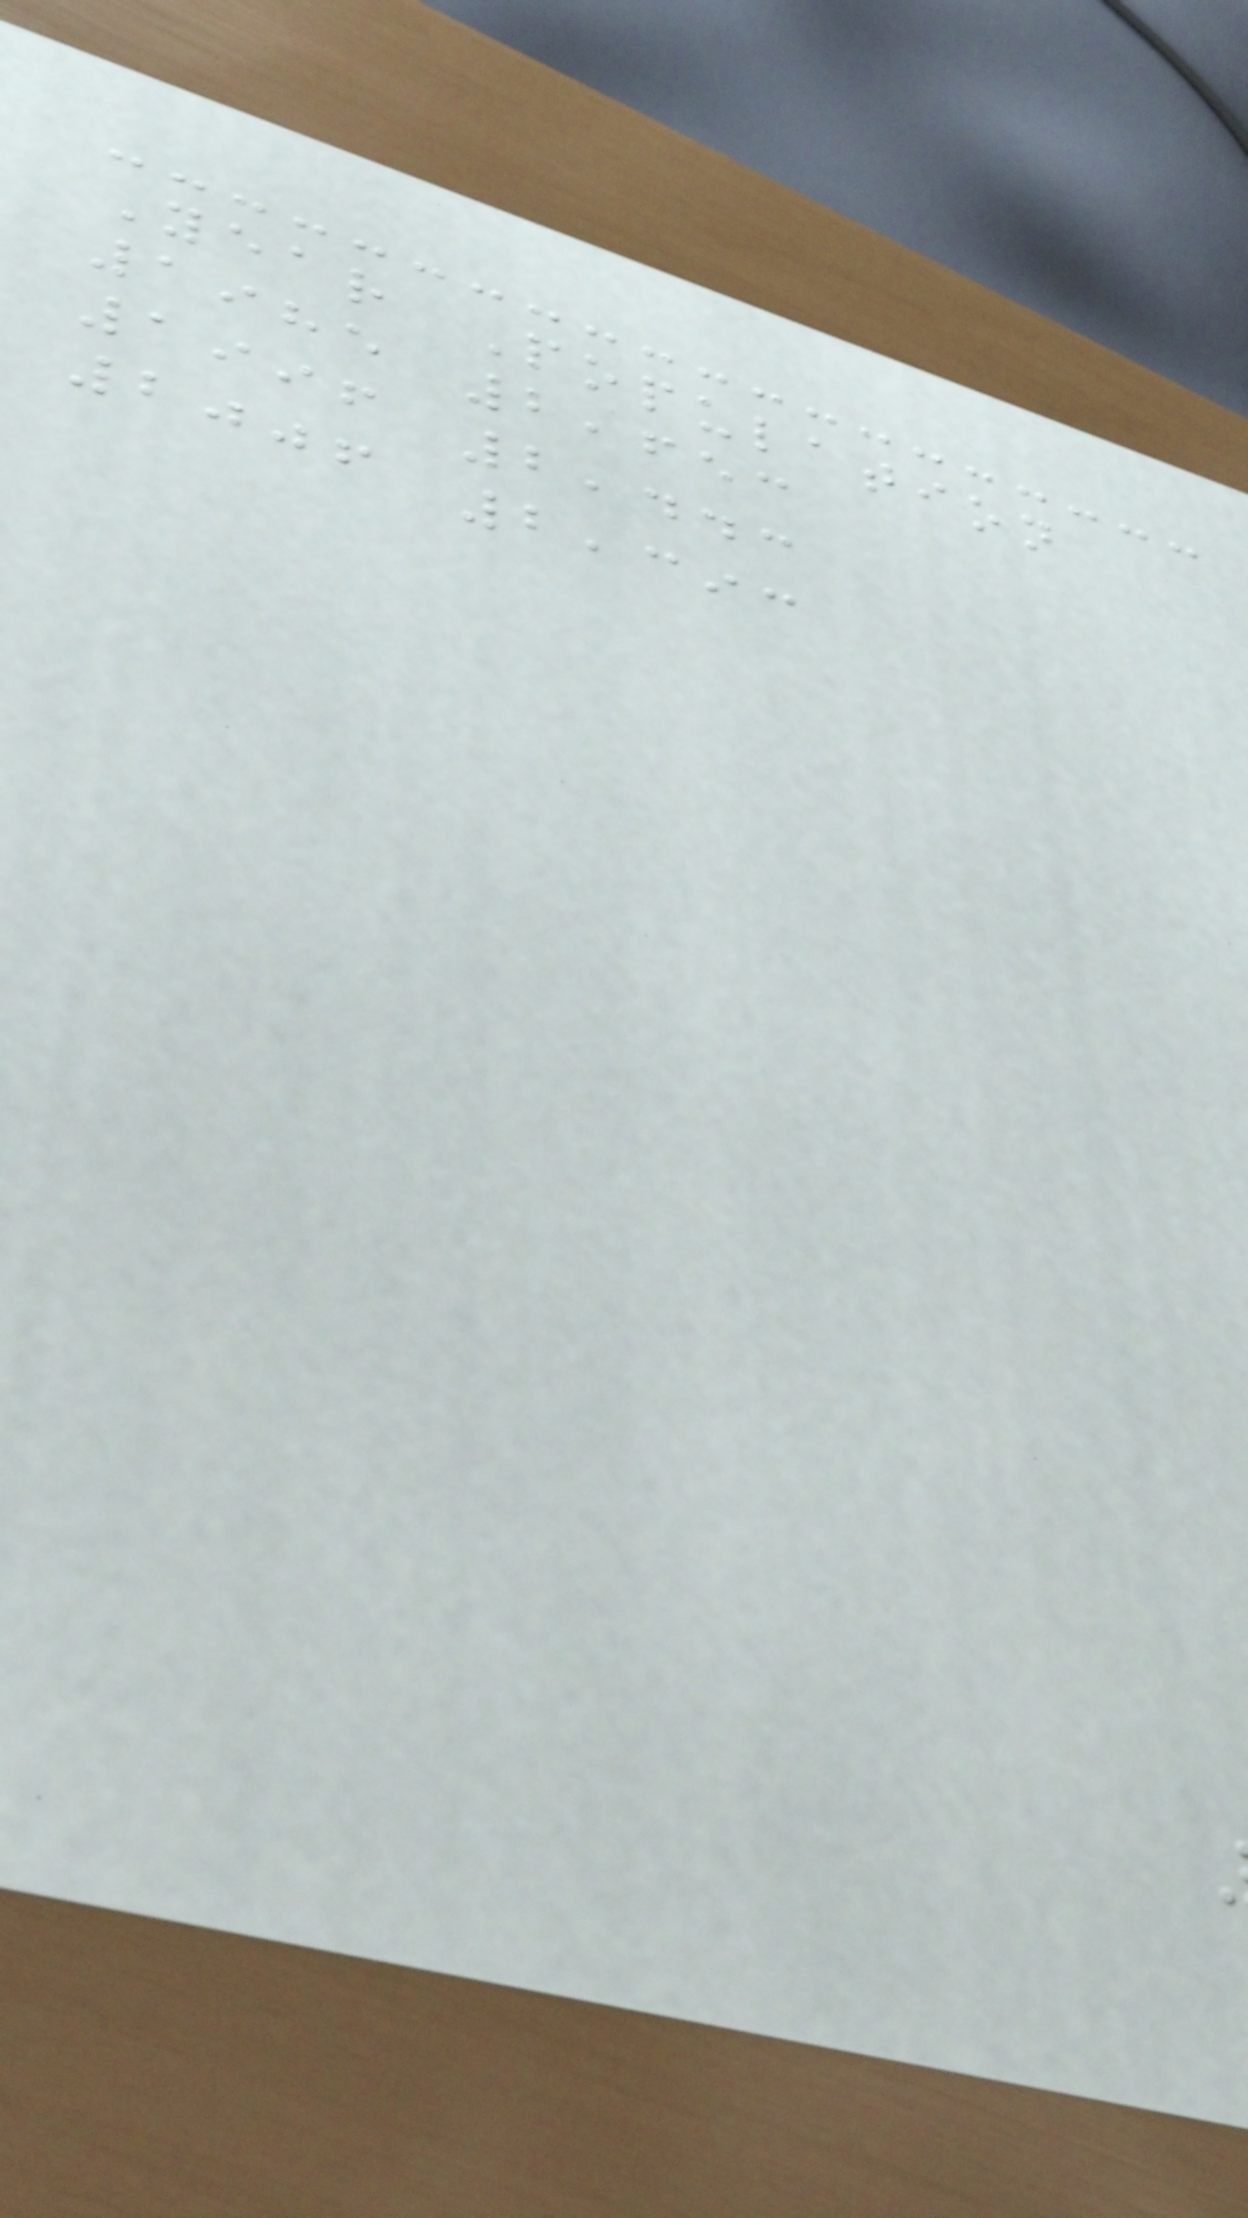Year Population
1985 2,653
1996 2,443
2006 2,393
